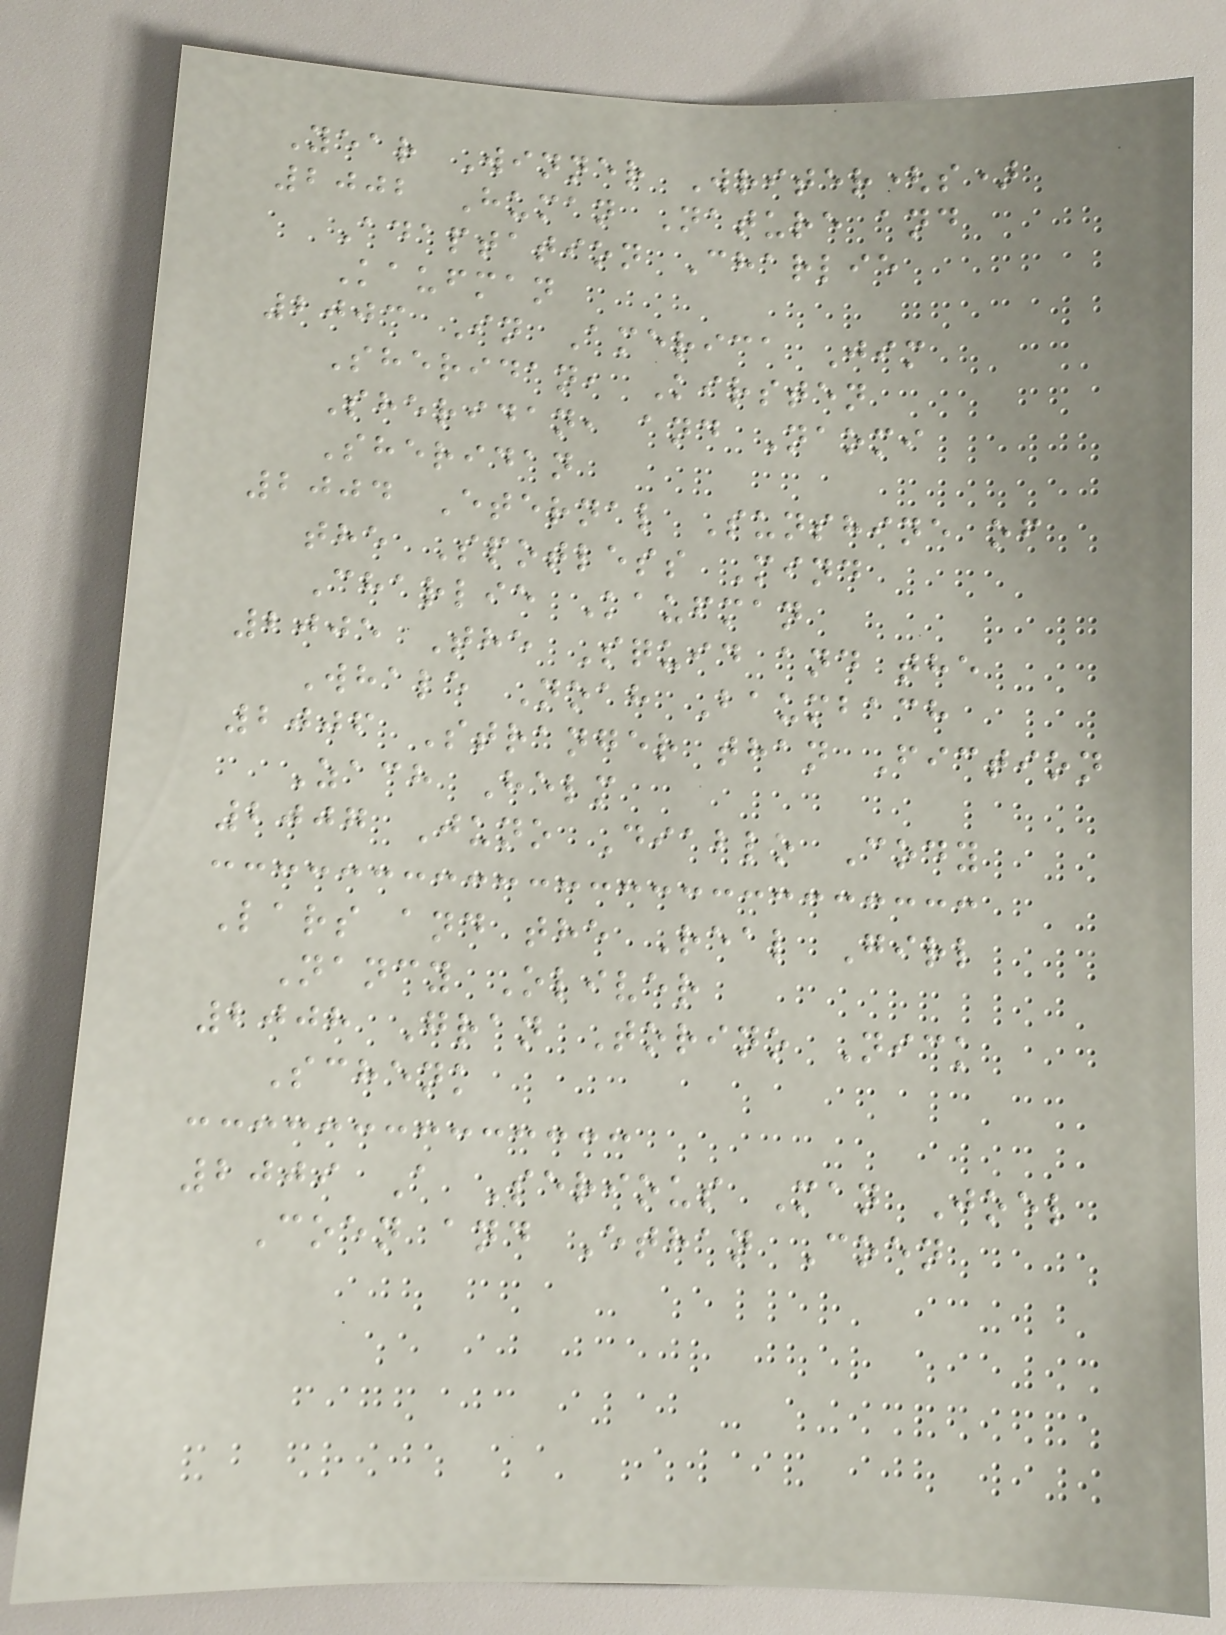Year Winner Writer(s)
2002 Human Nature and
Adaptation Charlie
Kaufman
2003 In America Jim
Sheridan, Kirsten
Sheridan, and Naomi
Sheridan
2004 Eternal Sunshine of
the Spotless Mind
Charlie Kaufman
2005 The Squid and the
Whale Noah Baumbach
2006 Stranger than Fiction
Zach Helm
2007 Juno Diablo Cody
Lars and the Real Girl
Nancy Oliver
2008 Gran Torino Nick
Schenk
2009 A Serious Man Joel
Coen and Ethan Coen
